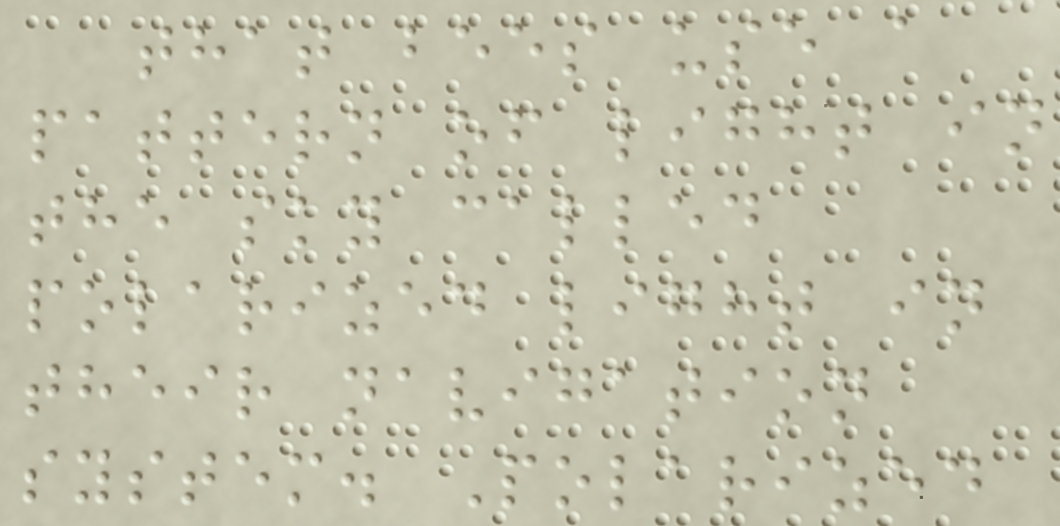that bees use a
pattern of light in
the sky called
polarized light in
their navigation
system. Polarized
